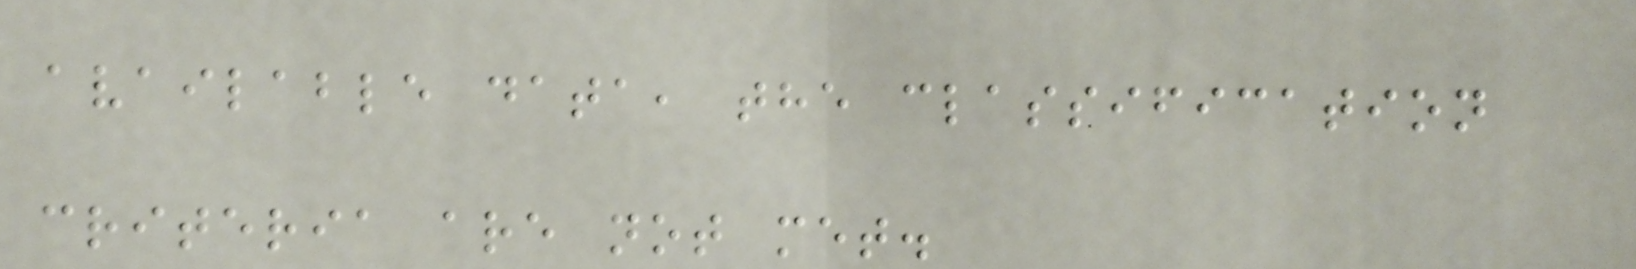available data, the classification
criteria are not met.
